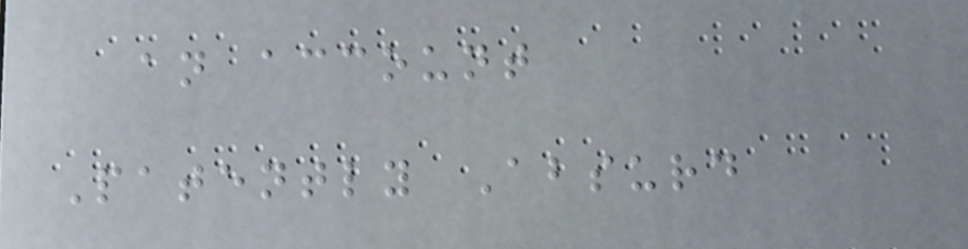an account
Patently Absurd
